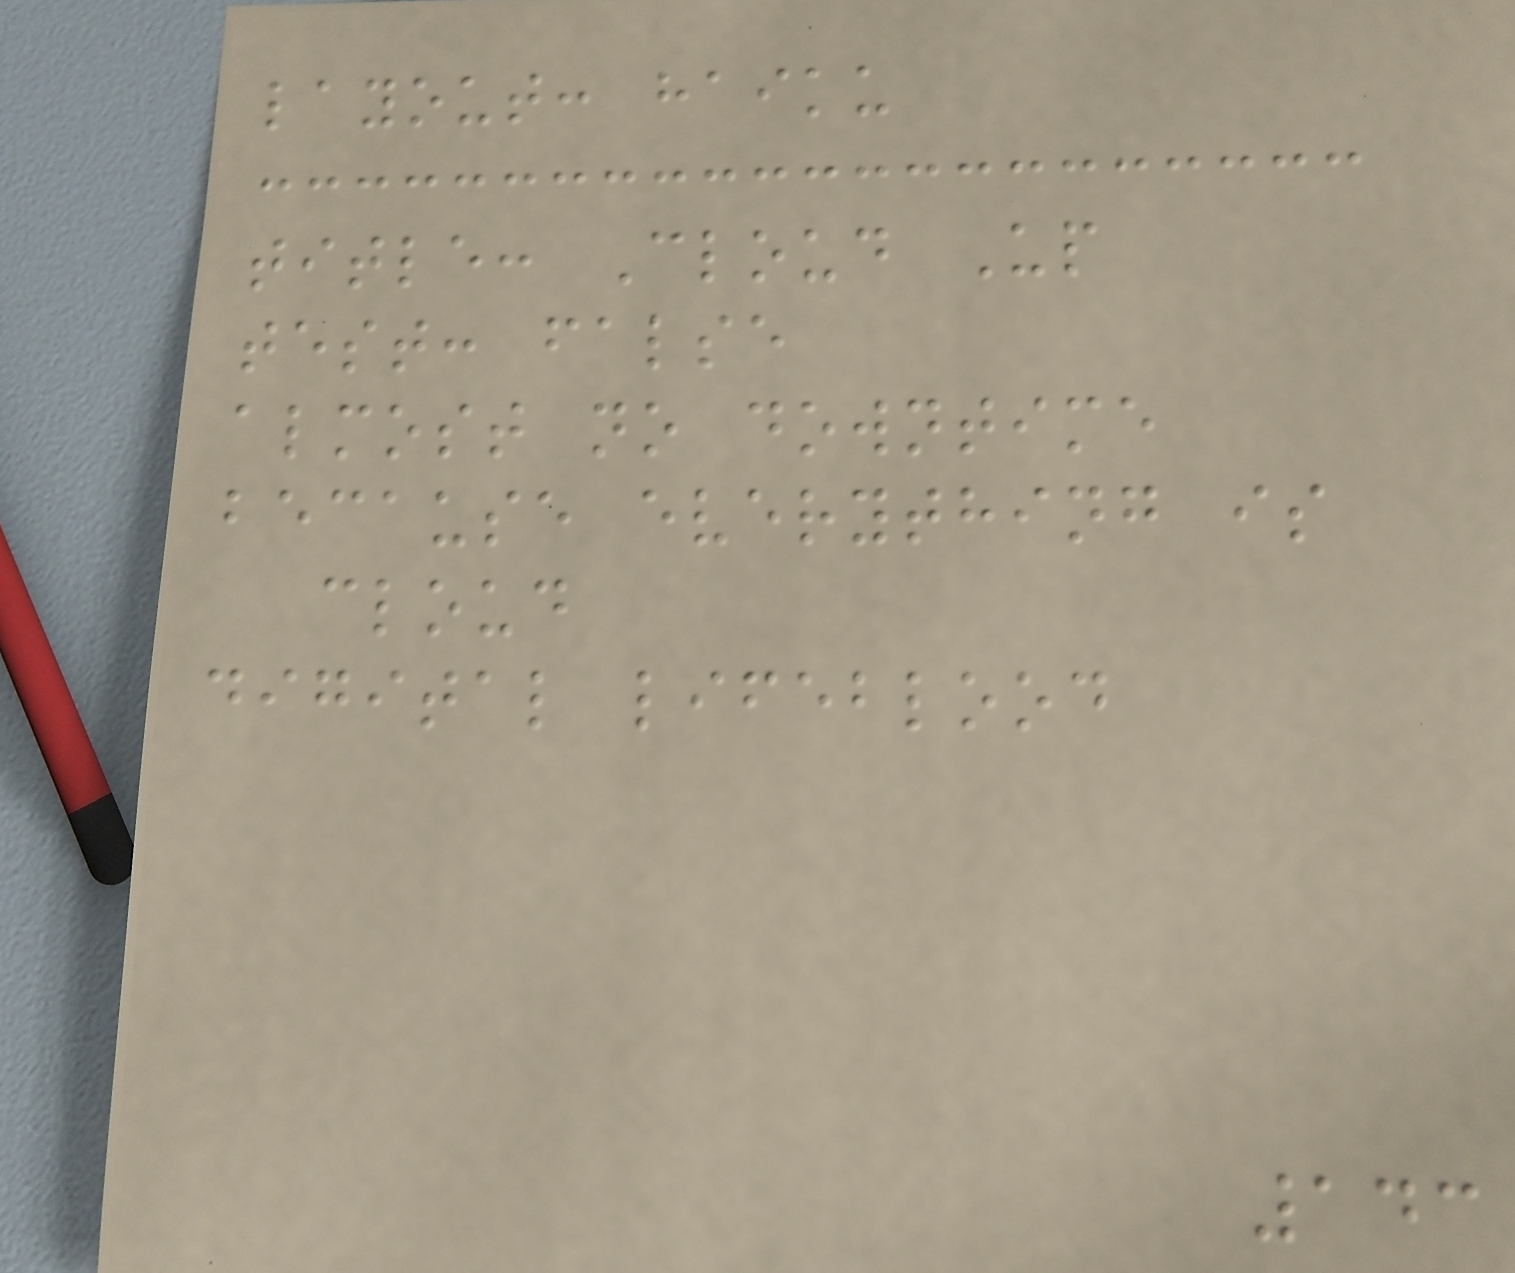layout: haiku
title: Cloud Up
test: false
almost no downtime
because everything is
cloud
digital lifeblood
143
